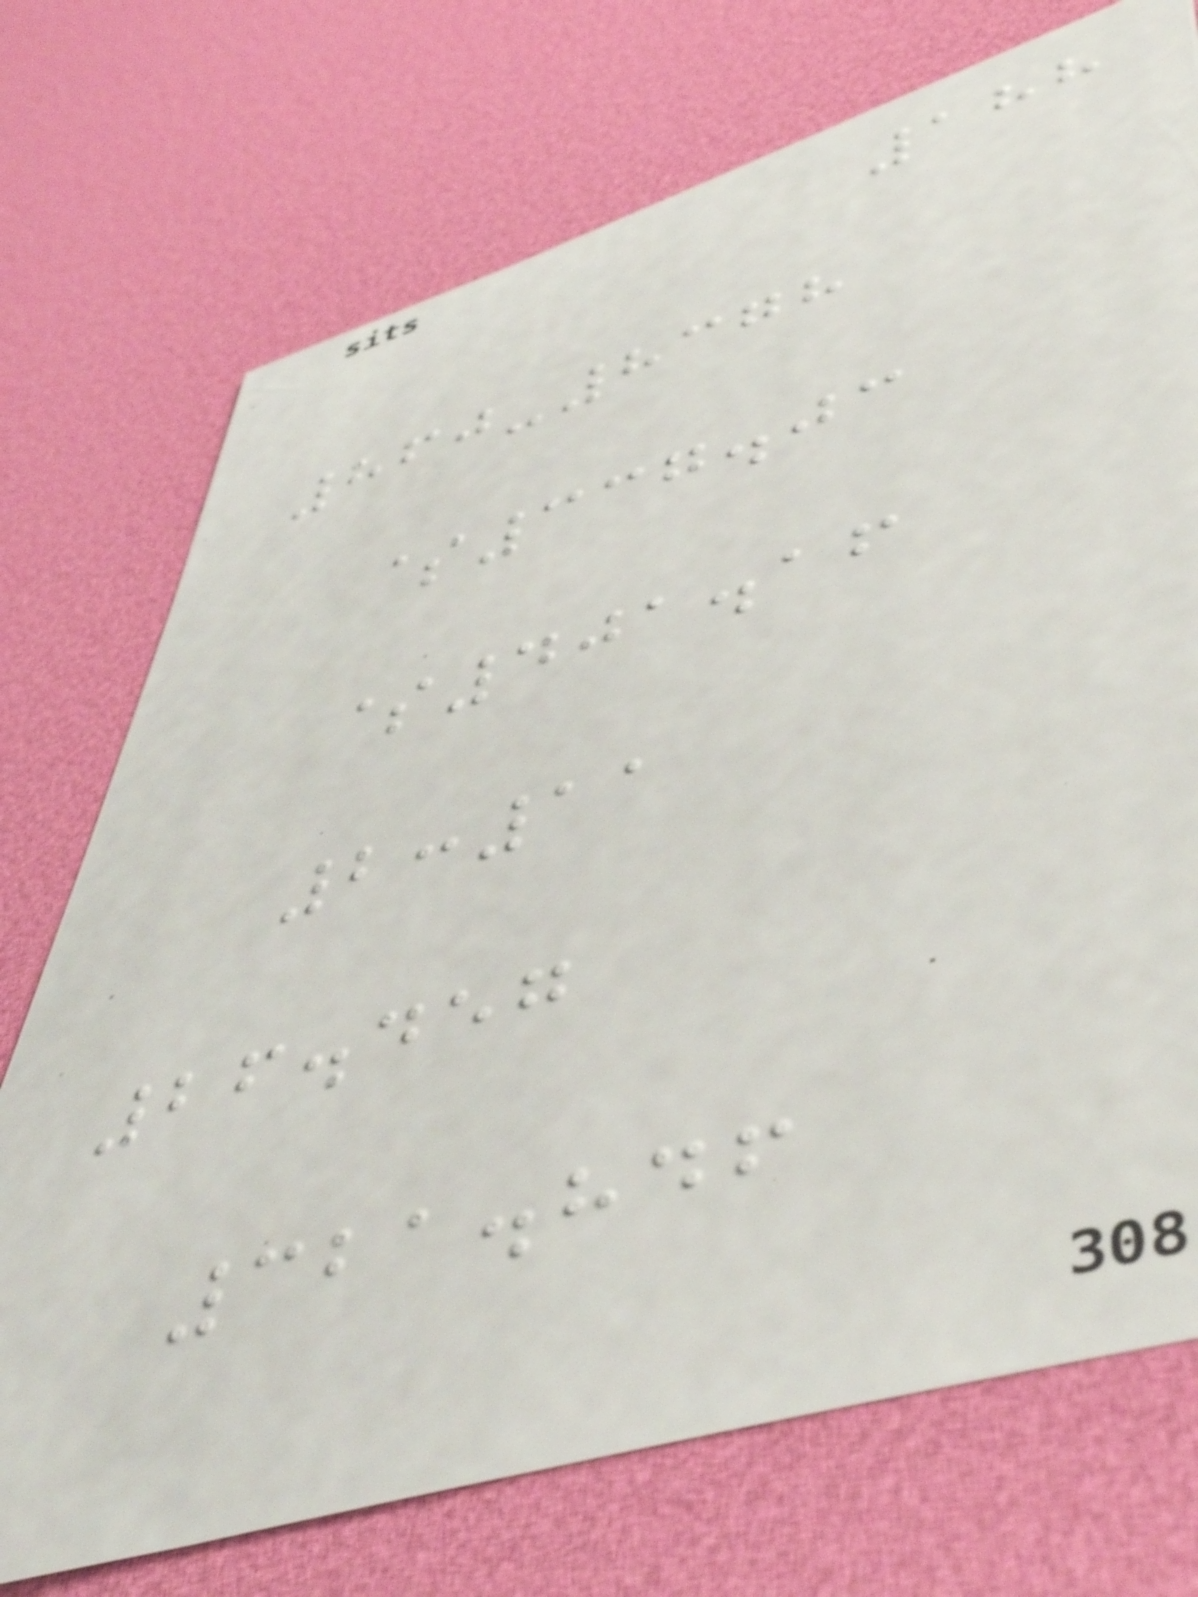188
860-8378
$337.03
$401.16
2:11
26.457
321.846
